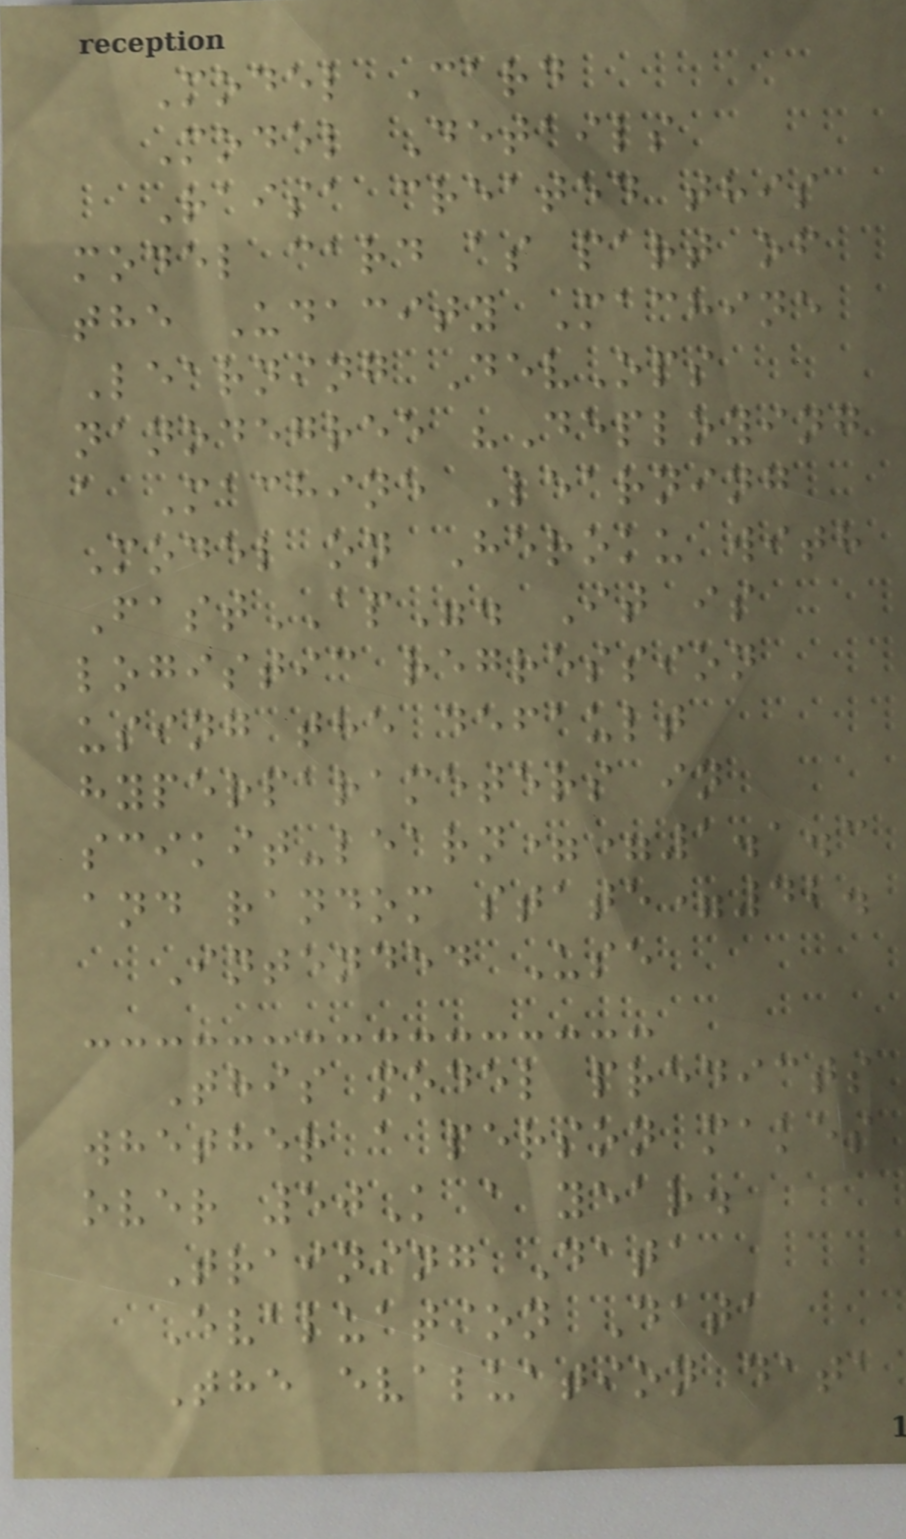Model Card
Model Details
Raisa created this
model card as part of
the Udacity Machine
Learning DevOps
nanodegree "Deploying
a Machine Learning
Model on Heroku with
FastAP". It is
logistic regression
using the default
hyperparameters in
scikit-learn==1.1.3
and random state=42.
Intended Use
This model predicts
whether a person makes
over 50K a year.
Training Data
Evaluation Data
The evaluation data
